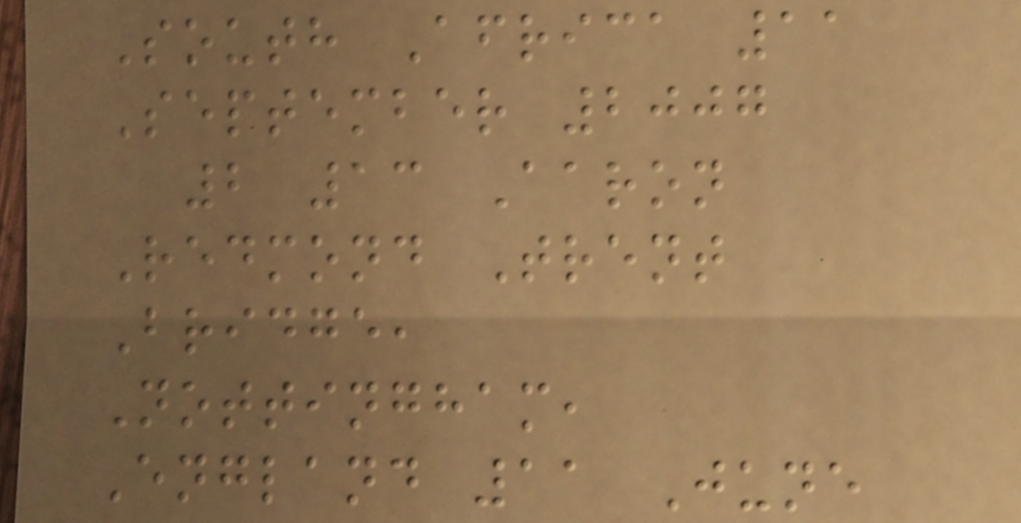South Africa 11
September 2007
2 13 Aaron
Redmond Trent
Bridge,
Nottingham,
England 11 June
